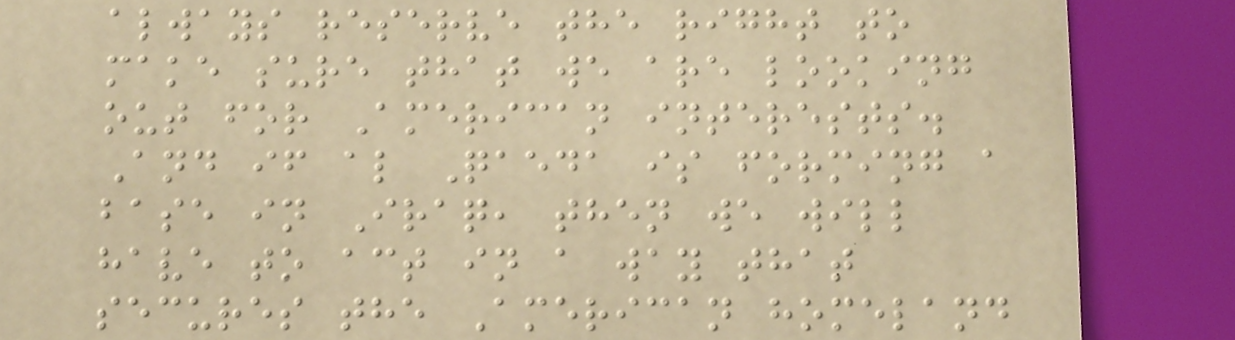always reserve the right to
make sure that we are looking
out for American interests.
And if al Qaeda is forming a
base in Iraq, then we will
have to act in a way that
secures the American homeland
